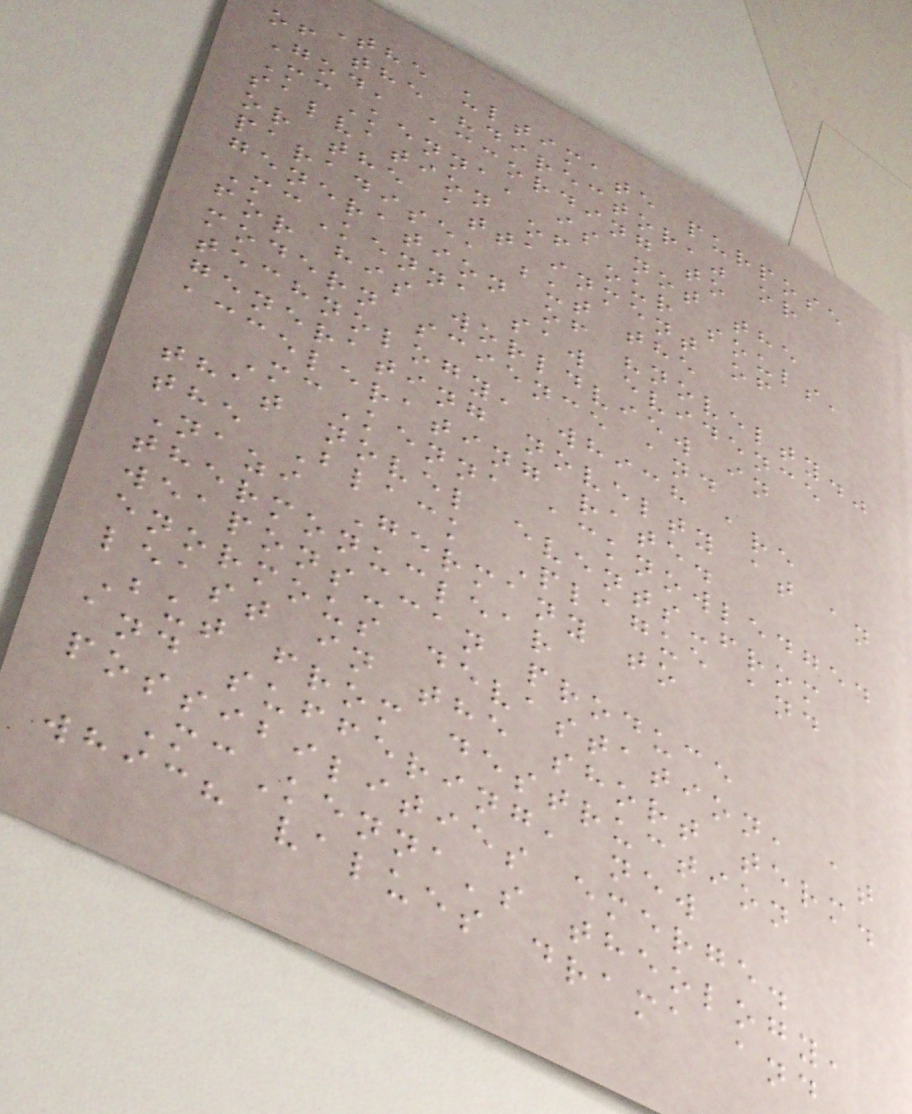The ultimate purpose
of the "director," or
God, according to
McKenna, is not the
salvation of our souls,
or the attainment of
paradise, but the
generation of "novelty."
McKenna saw evidence
for his worldview in
modern science and
technology, which are
generating novelty at an
accelerating rate.
McKenna acknowledged
that novel events-from
the Black Plague and
Nazi Germany to
thermonuclear
weapons-can produce
enormous devastation, at
least in the short term.
But from destruction
and suffering, new
possibilities emerge.
McKenna's theology,
which values drama and
